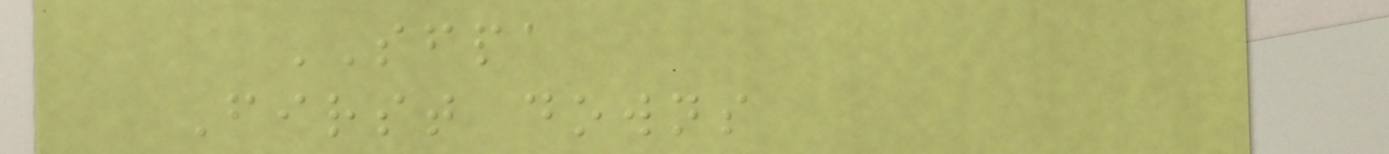SFPA
First downs
